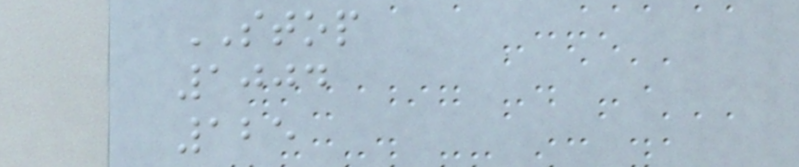STOP
1004
125
